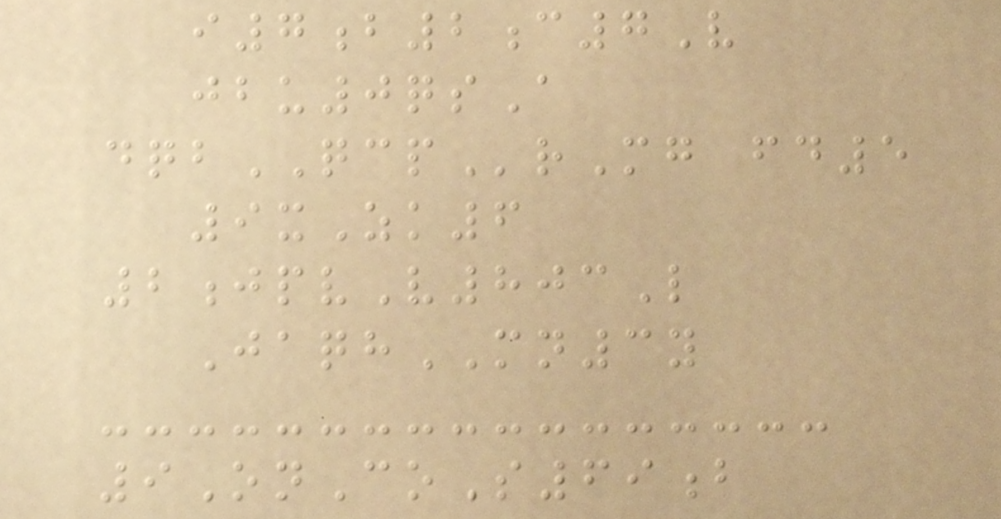i7b2c7V
jbu0qsA
dqbQCPrMg fd5
9xZk6
2jpvV803L
JaqhMN3y
9OnCoS69b
